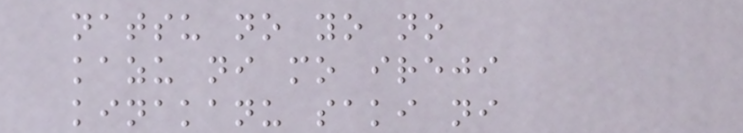natsu no yo no
kazu ni mo ireji
kinakanu saki ni
